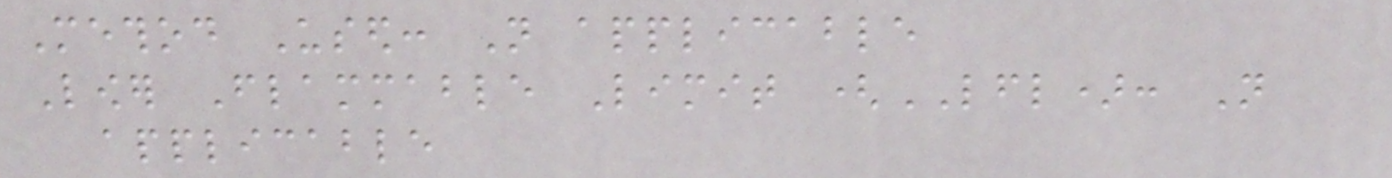Method Used: Not applicable
Lower Flammable Limit (LFL): Not
applicable
